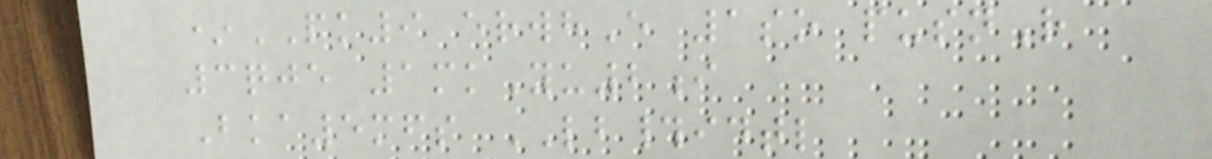*PK9 erwhE 1so pusnR
3qje 1mkYu2i
Bka5mfs LB#idtl
